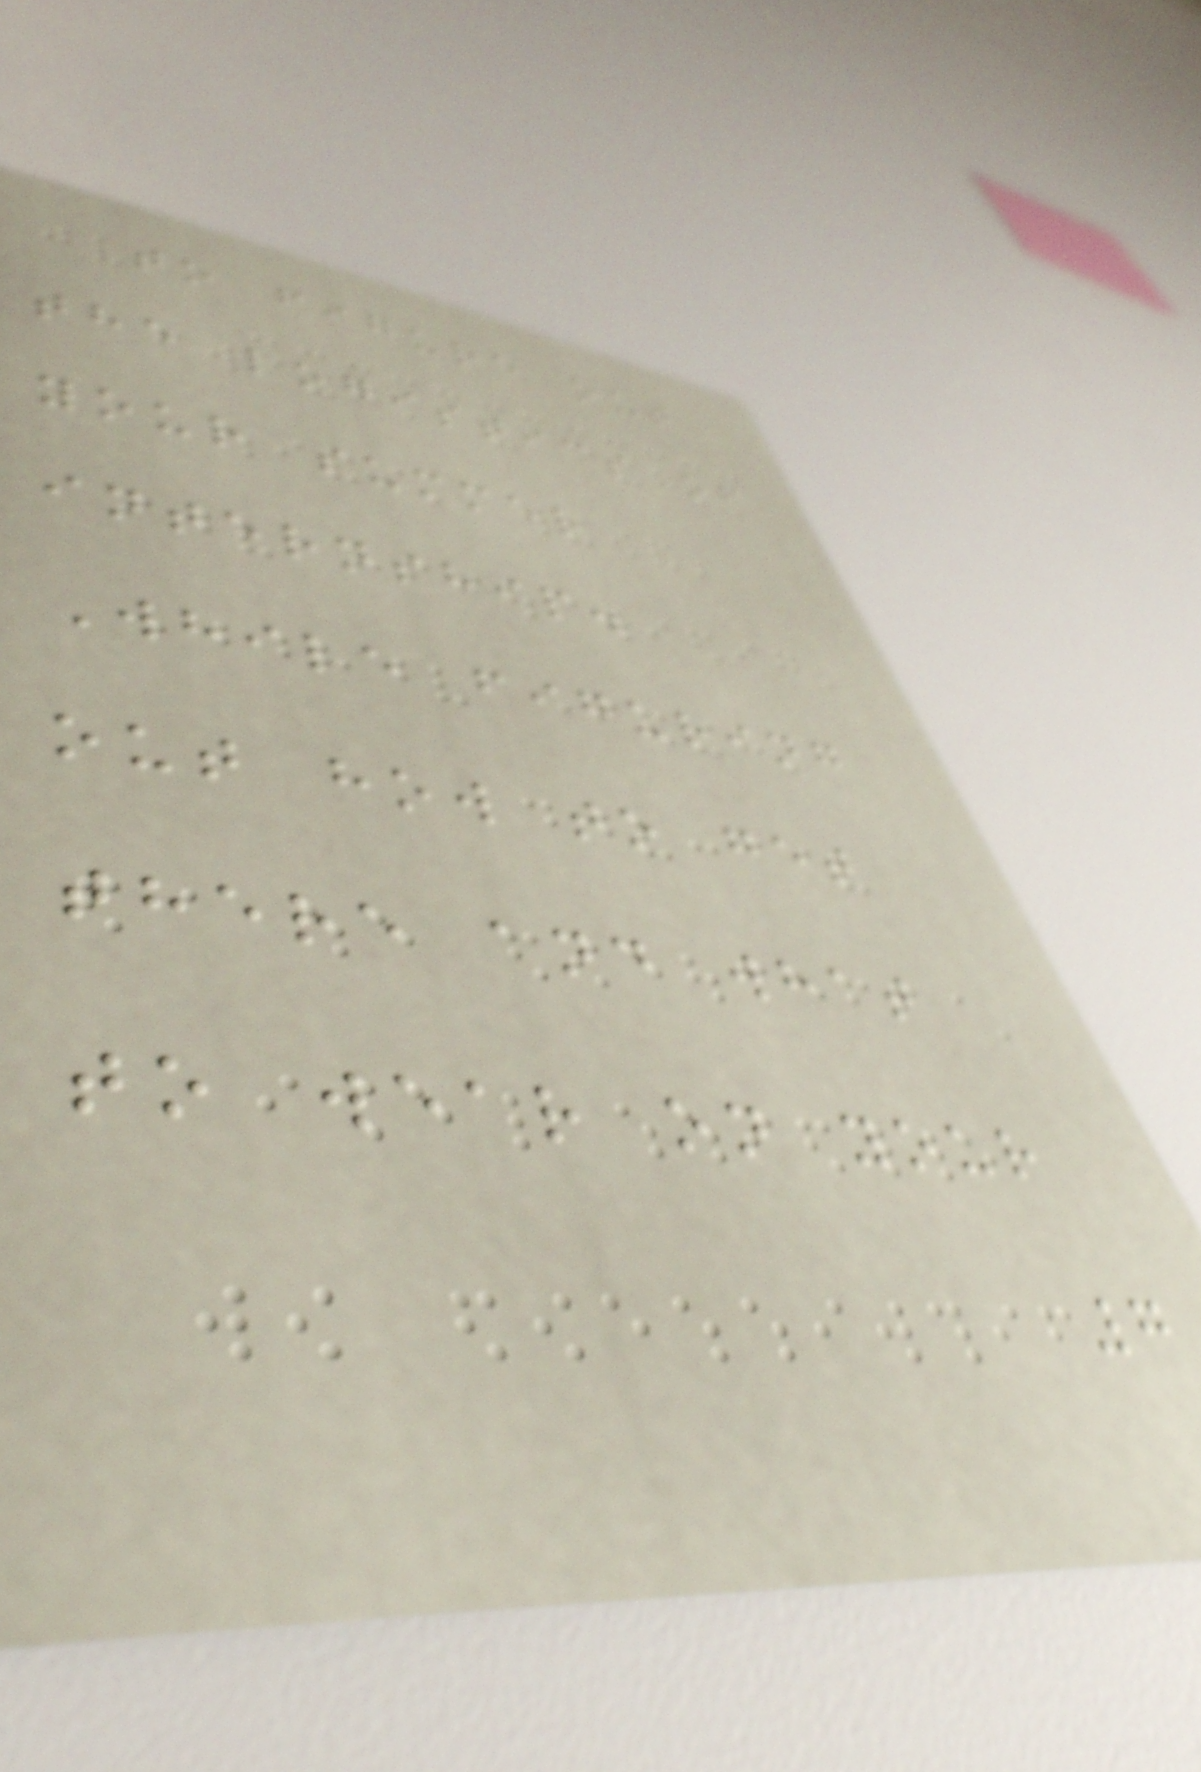to figure out
the logistics of
your summer
internship.
While figuring
out how to get
there and what
to wear on your
7
